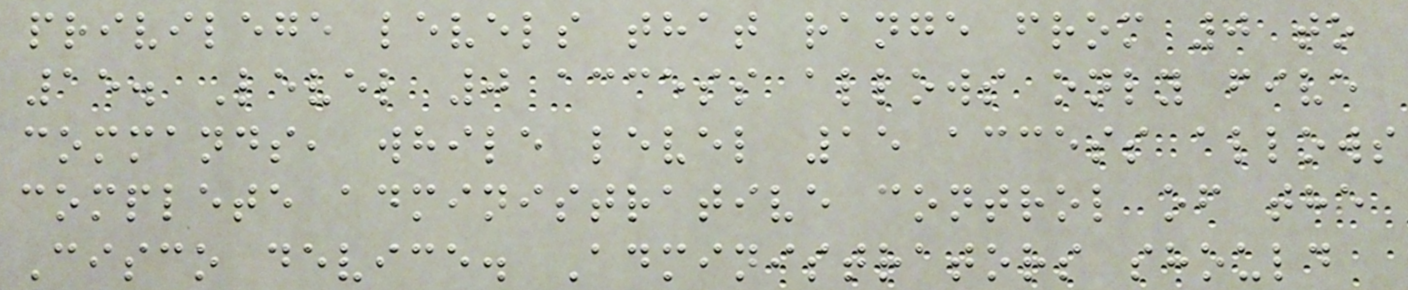privilege levels that range from 0 to
15. Level 0 access allows only five
commands, while level 15 access allows
complete administrative control of the
Cisco device. Administrators should
